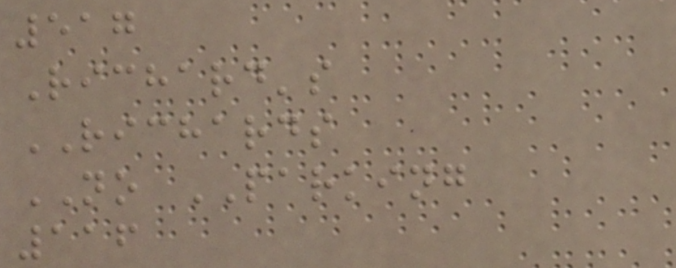517
Richard's
RICHARDS
NO PARKING
116
